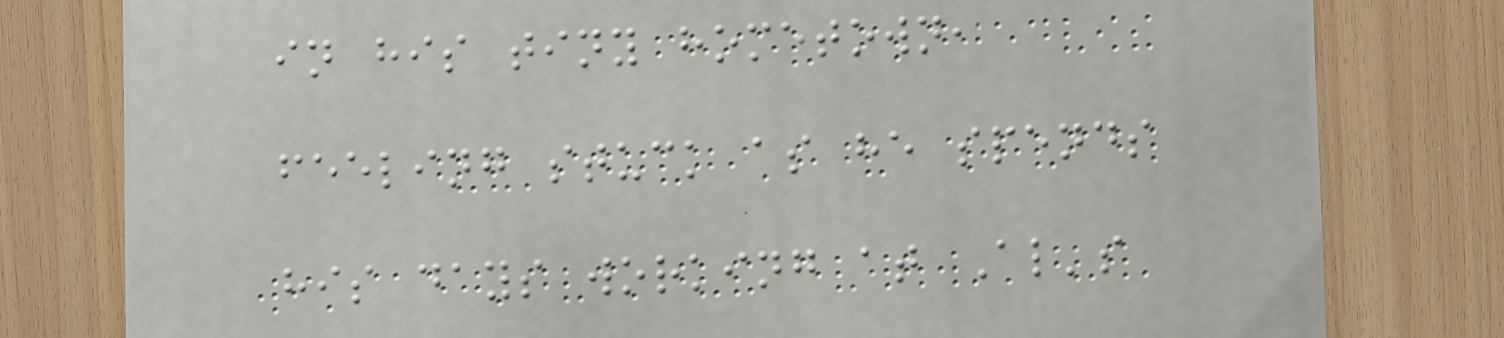in his tiny hometown,
feeling stuck as he spends
his days working at Al's
